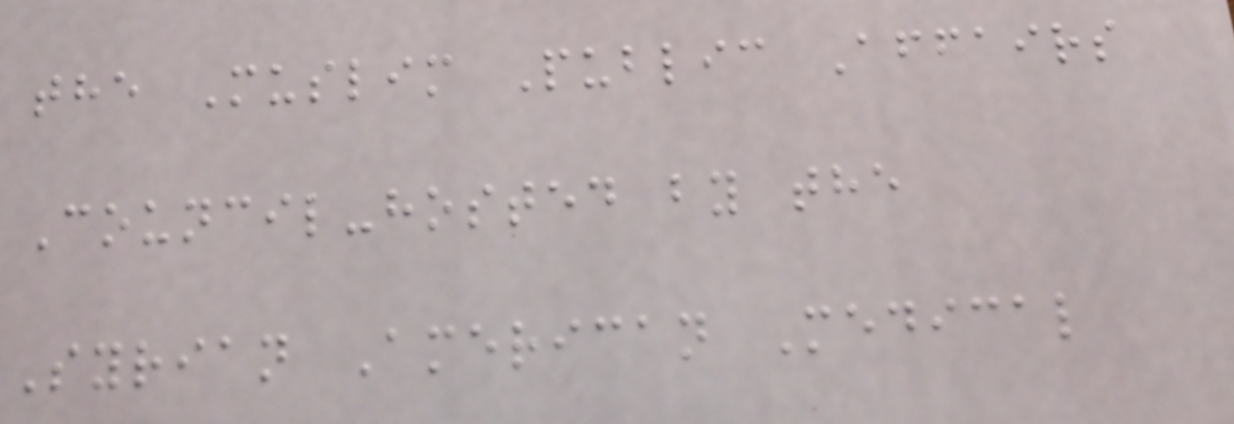the Muslim Public Affairs
Council-hosted by the
Syrian American Medical
